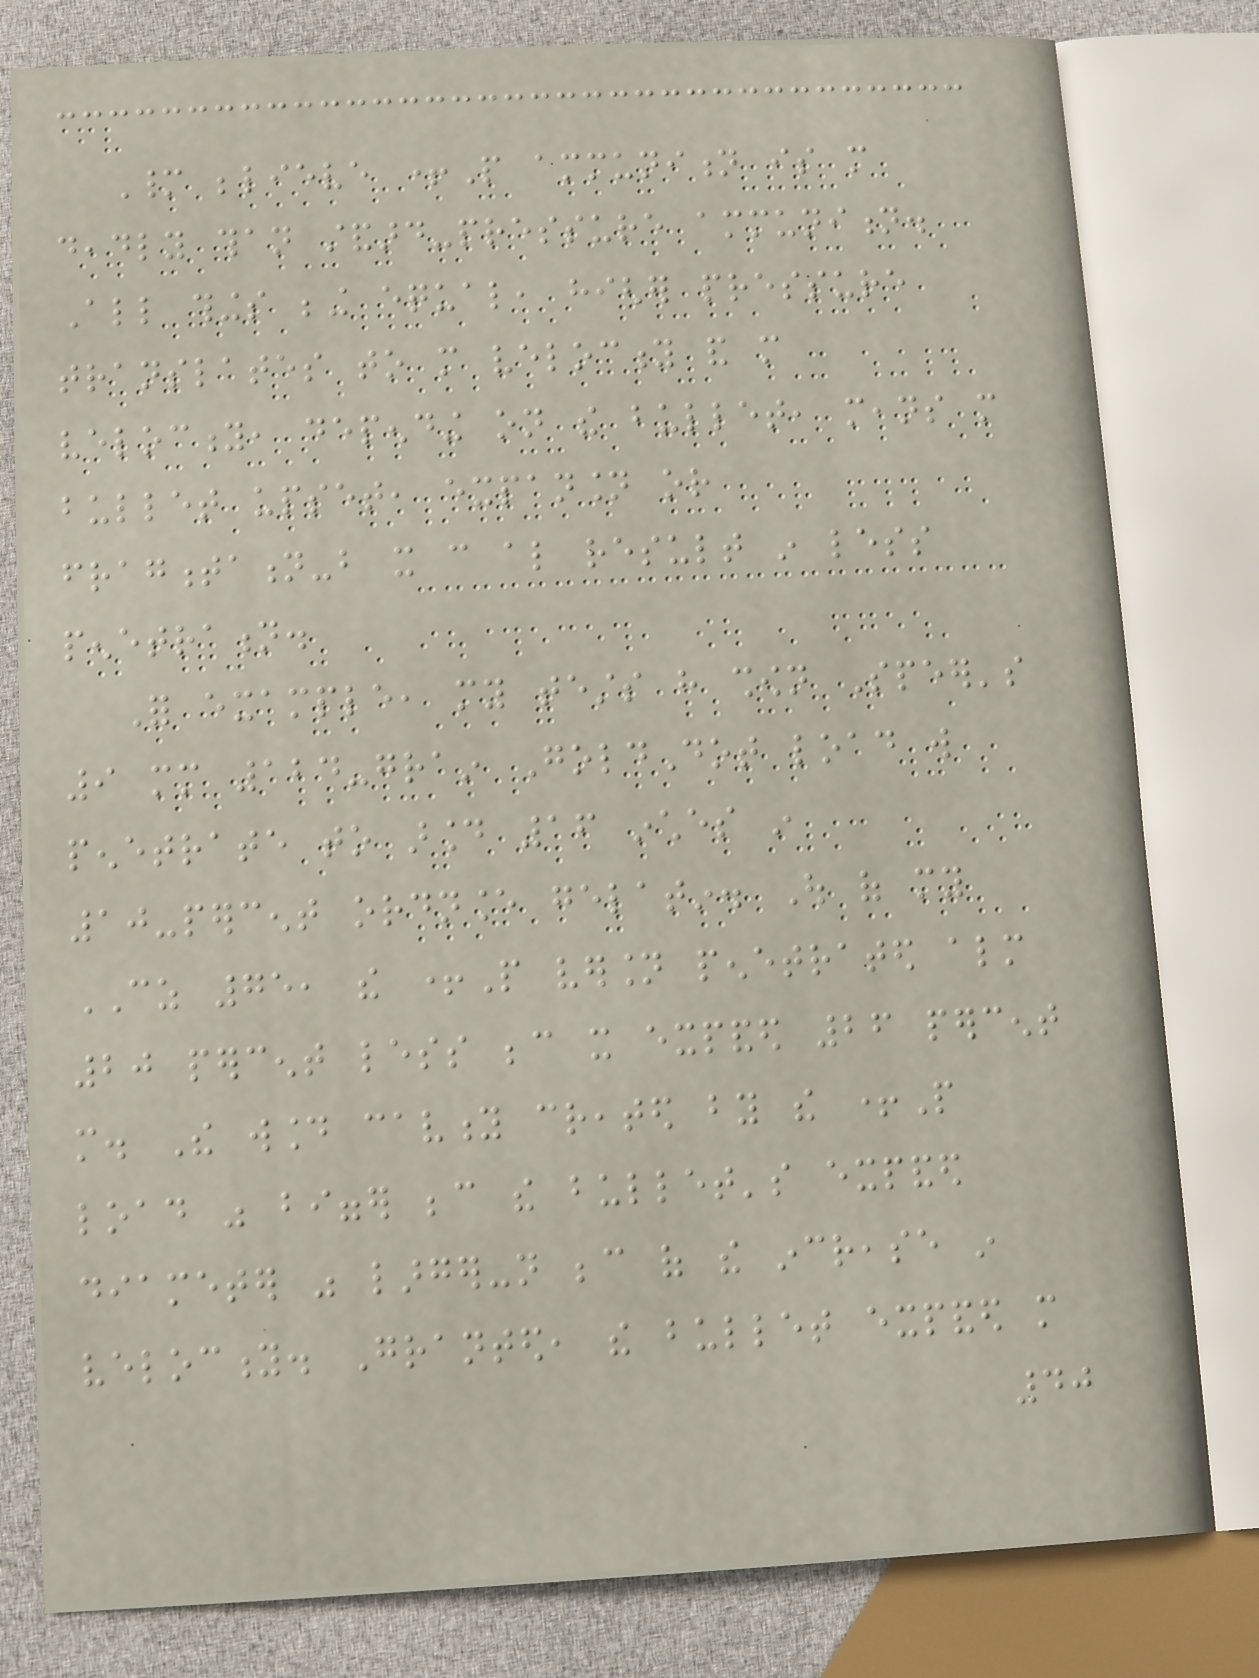Many believe +P ammunition is more
deadly than standard-pressure ammunition.
All things being equal, higher pressure
translates to more velocity and more
velocity, depending on the bullet, means more
bullet upset, expansion or
fragmentation-but it can also result in less
penetration.
For example, my tests have shown Speer's
9 mm 124-grain GoldDot load will
penetrate to around 16 inches in
10-percent ordnance gelatin. Out of my
CZ 75, the +P version penetrated almost
20 percent less because it expanded 26 percent
more. The wound cavity created by the +P
load was bigger because the bullet's expanded
diameter was larger-not because of the increase in
velocity. Granted, the bullet expanded more
40
